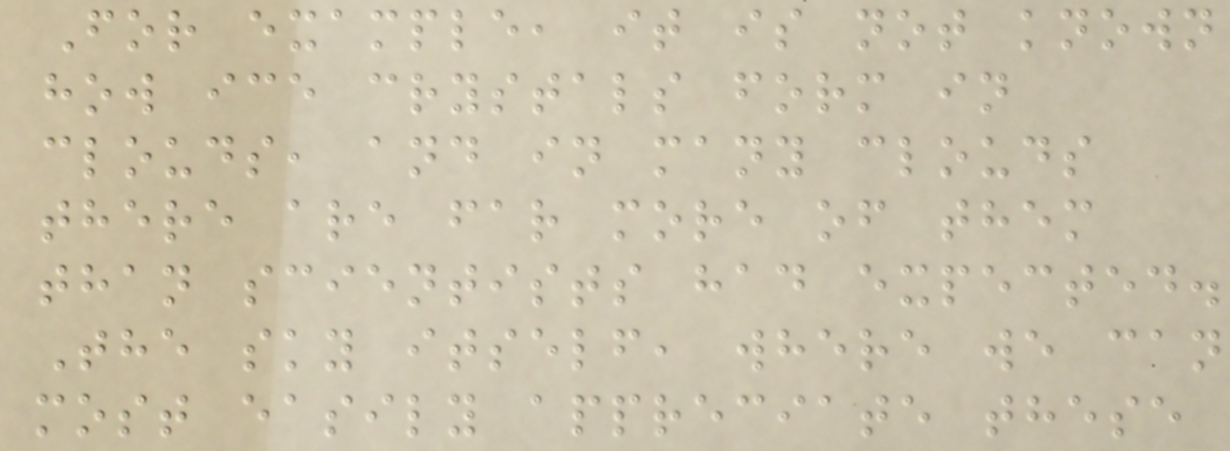For example, it is not known
how ice crystals form in
clouds, and in many clouds
there are far more of them
than scientists had expected.
The sky itself, where we can
most easily appreciate these
